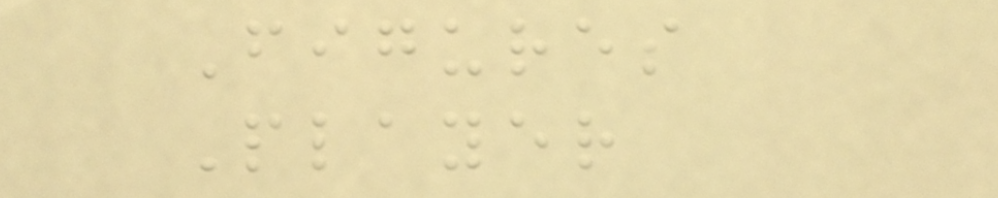Figures
Player
